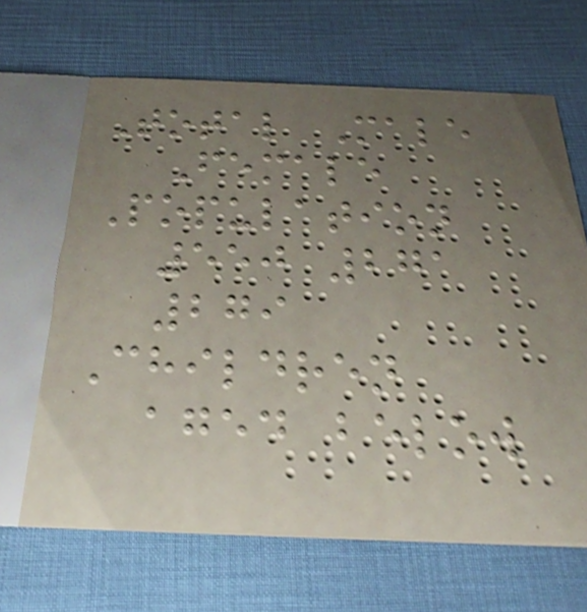Total Male
Female
Population
550 271
279
Children
aged below
